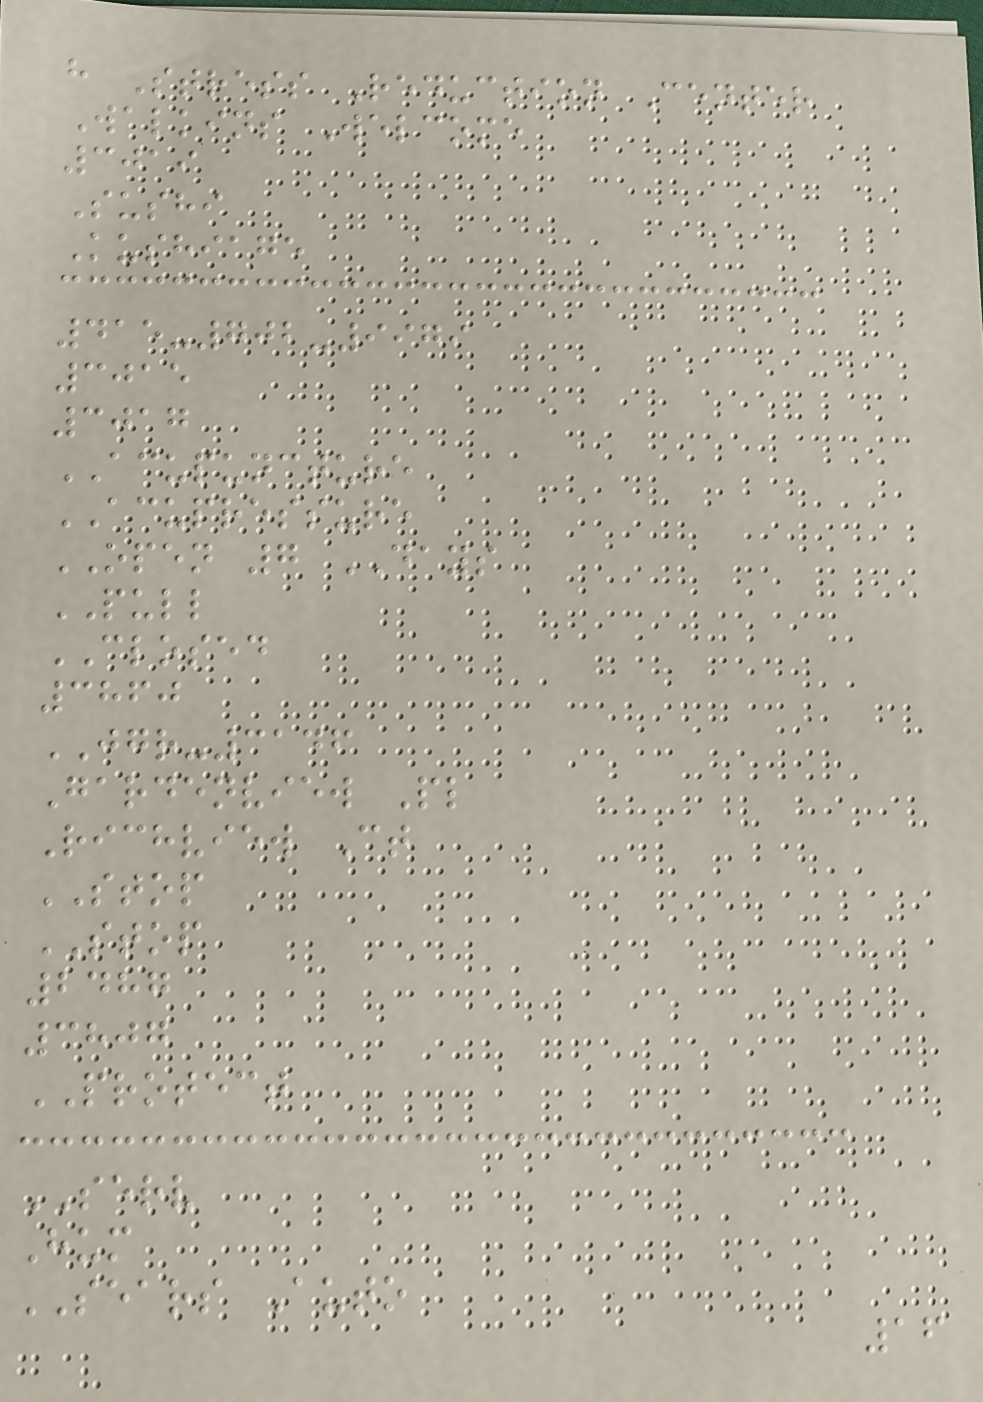h Stress Reduction Center
Walkins Welcome
3019
Sushi
Kushiage
415-702-9979
3015
3017
ACUPUNCTURE
ACUPRESSURE
OPEN 7 DAYS
PULL
CLOSED
3860
JGR-3146
Gardenview Pl
Richview Ct
STOP
STOP
2487
3807
PROTECT
SERV
Hum
SEARS Auto
16
